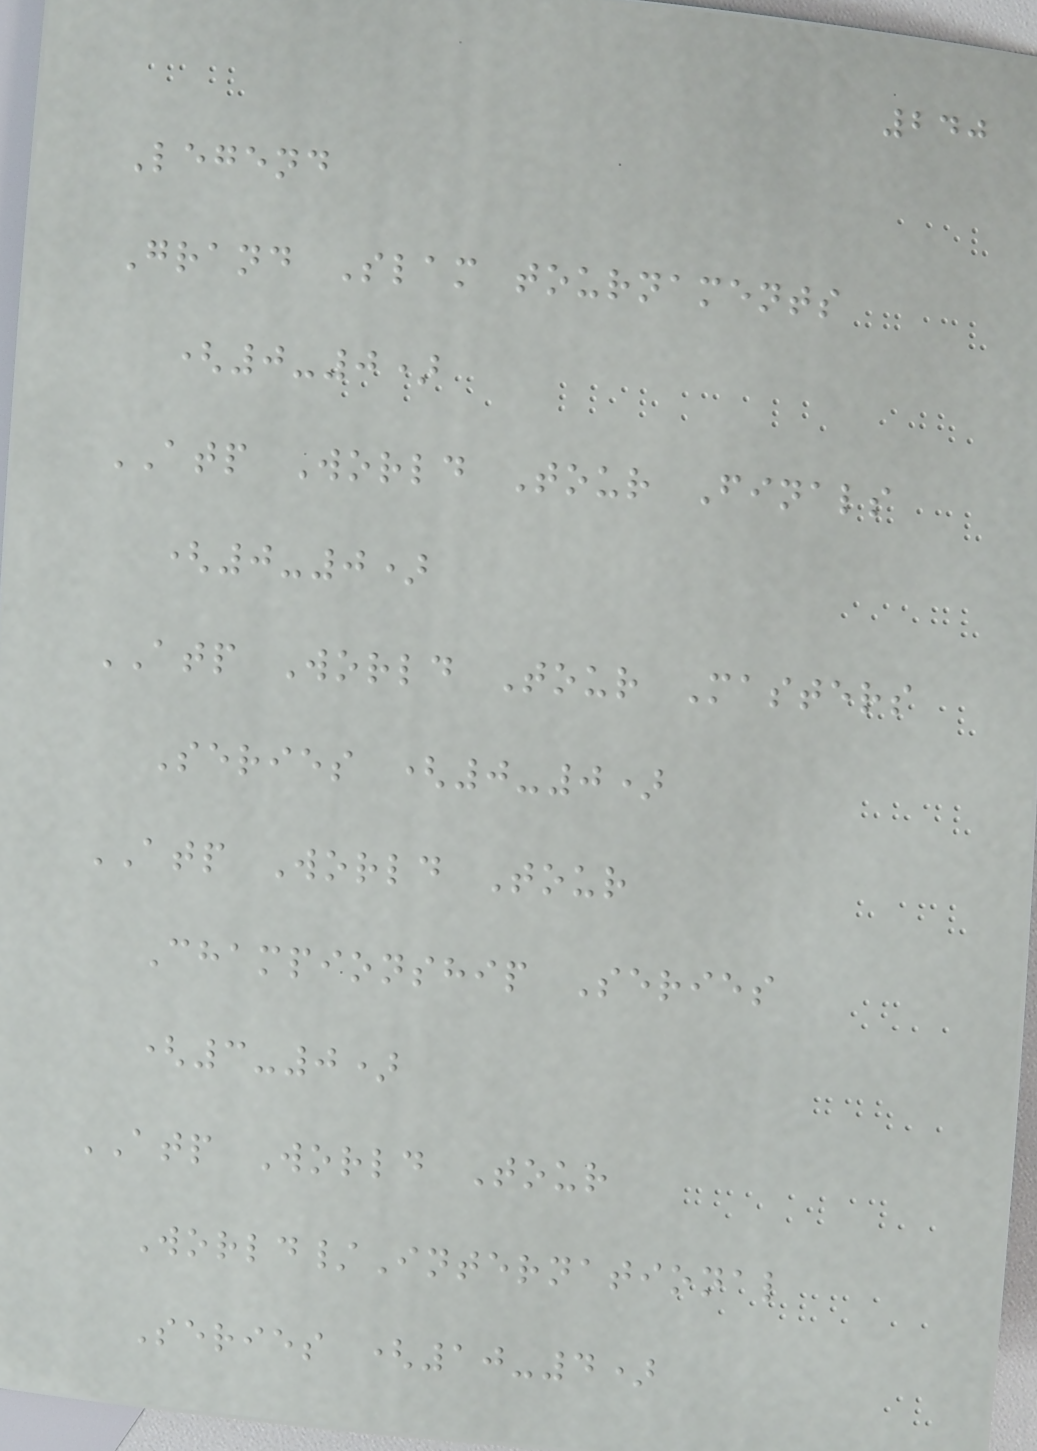240
Legend
Grand Slam tournaments
(0-0)
ATP World Tour Finals
(0-0)
ATP World Tour Masters
Series (0-0)
ATP World Tour
Championship Series
(3-0)
ATP World Tour
World/International
Series (10-4)
